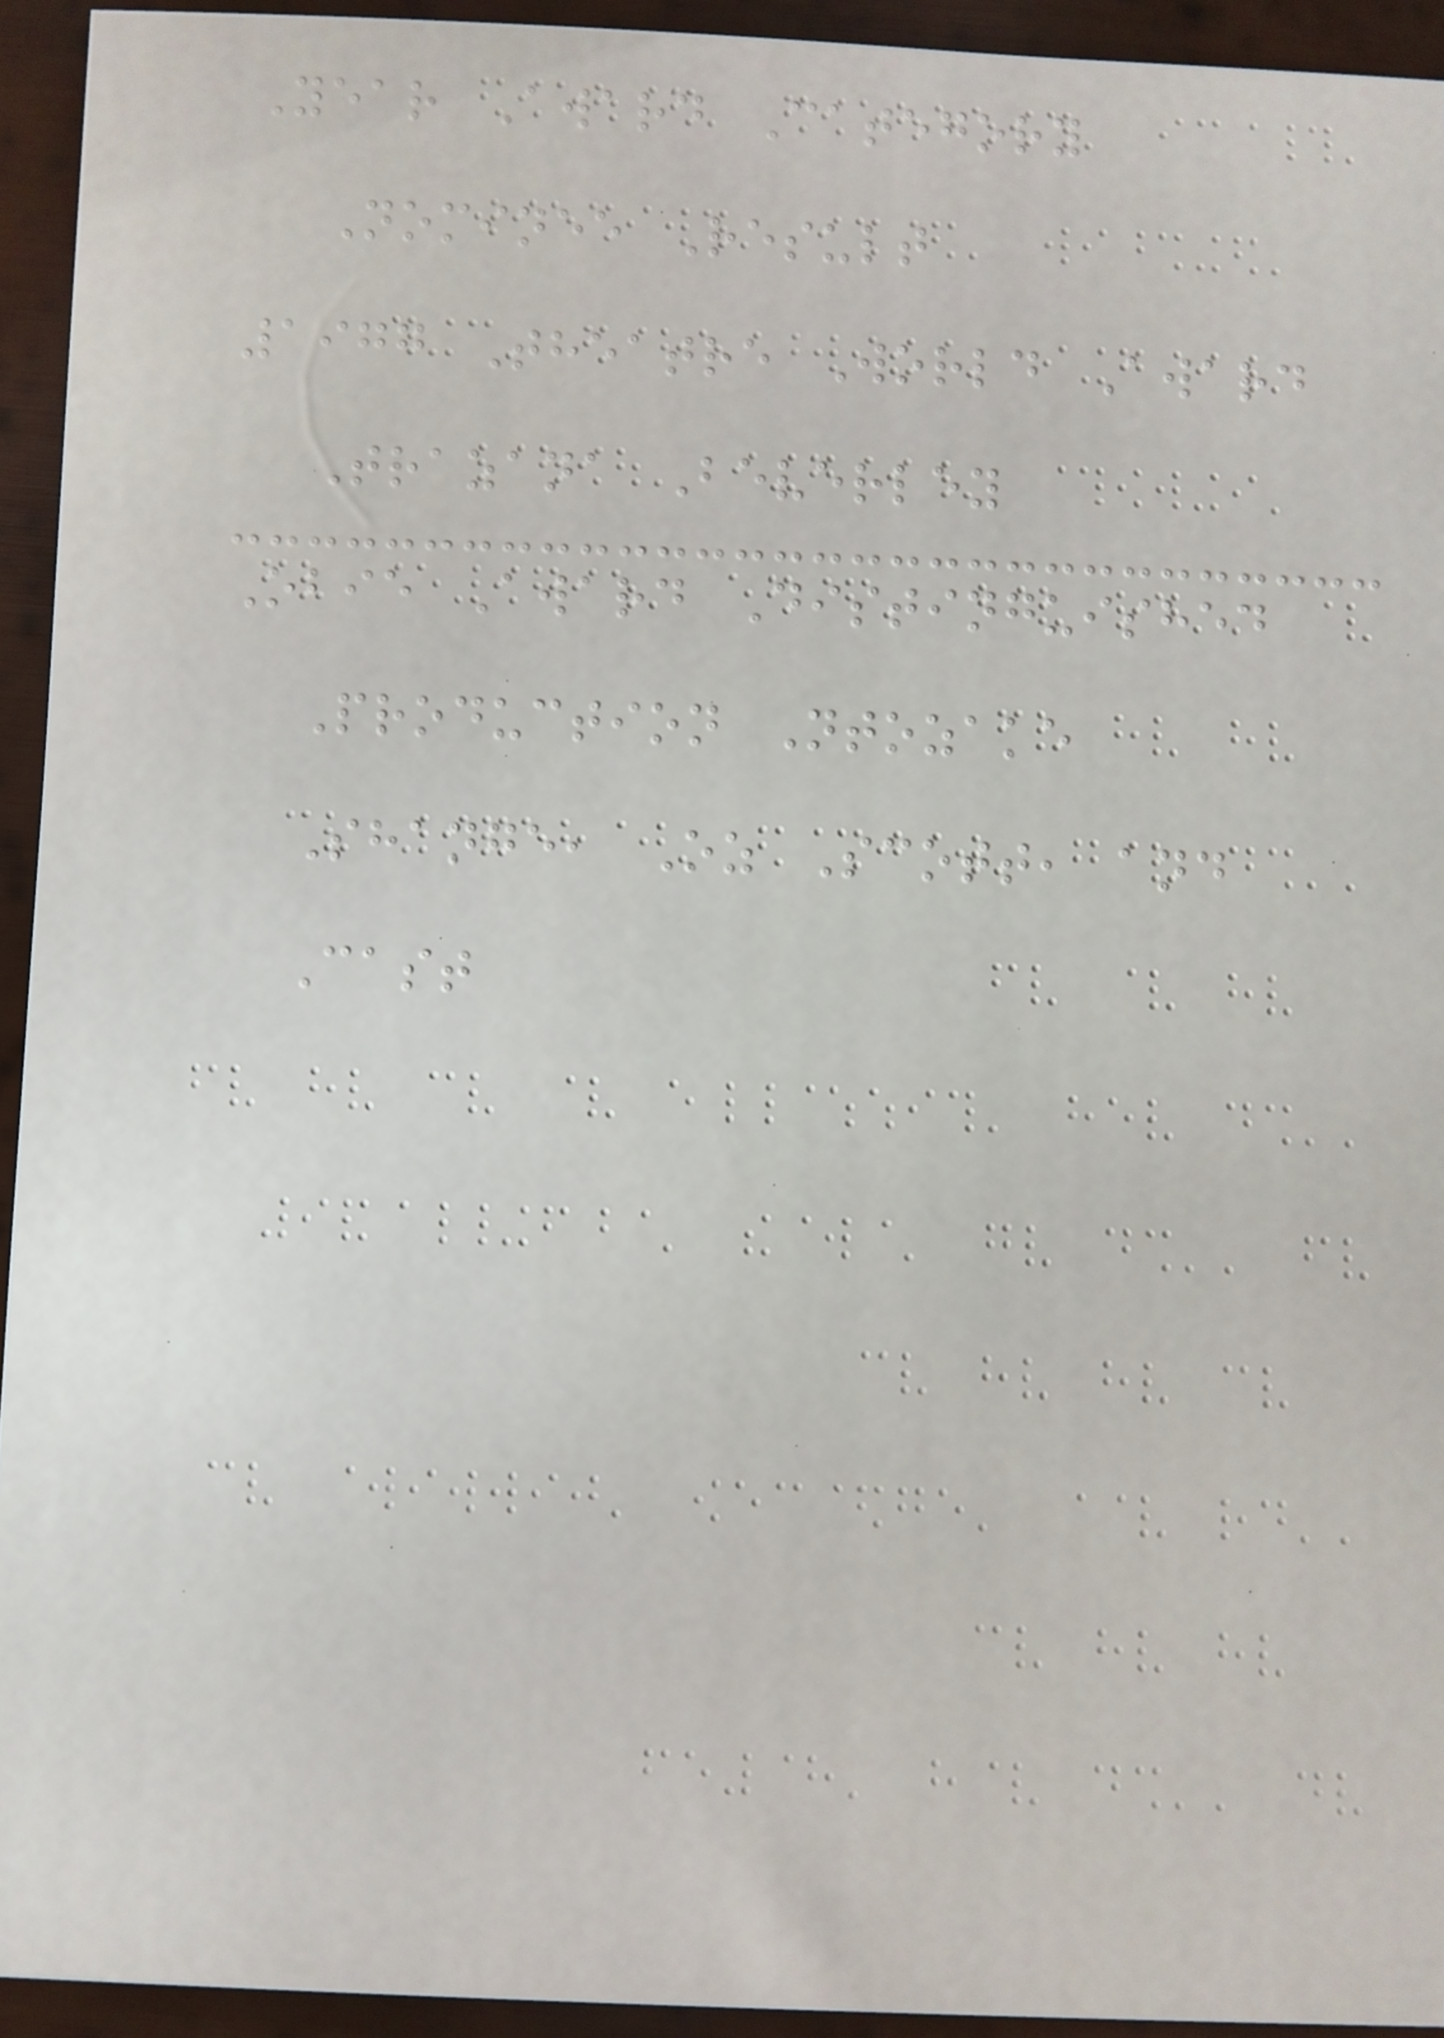Year Award Category
Nominee Result
1977 Theatre World Award
Trazana Beverley
Obie Award Distinguished
Production Ntozake
Shange, Oz Scott, and
Cast
